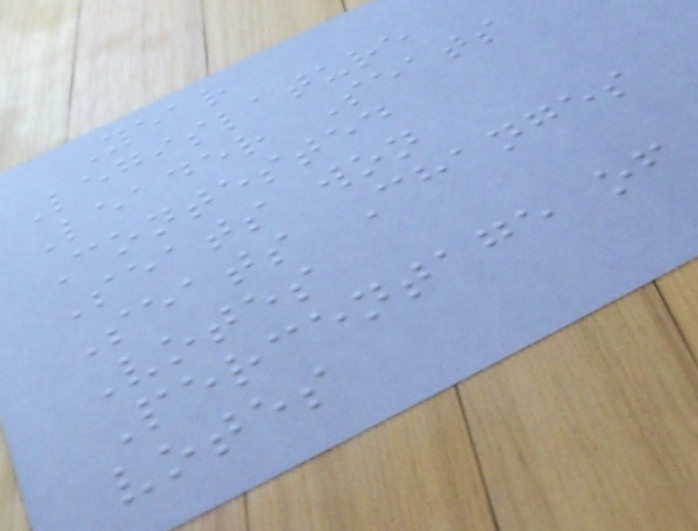Year
Legislature
Leader Seats
Contested
Seats won
Seats Changes
Votes
Percentage of
votes
